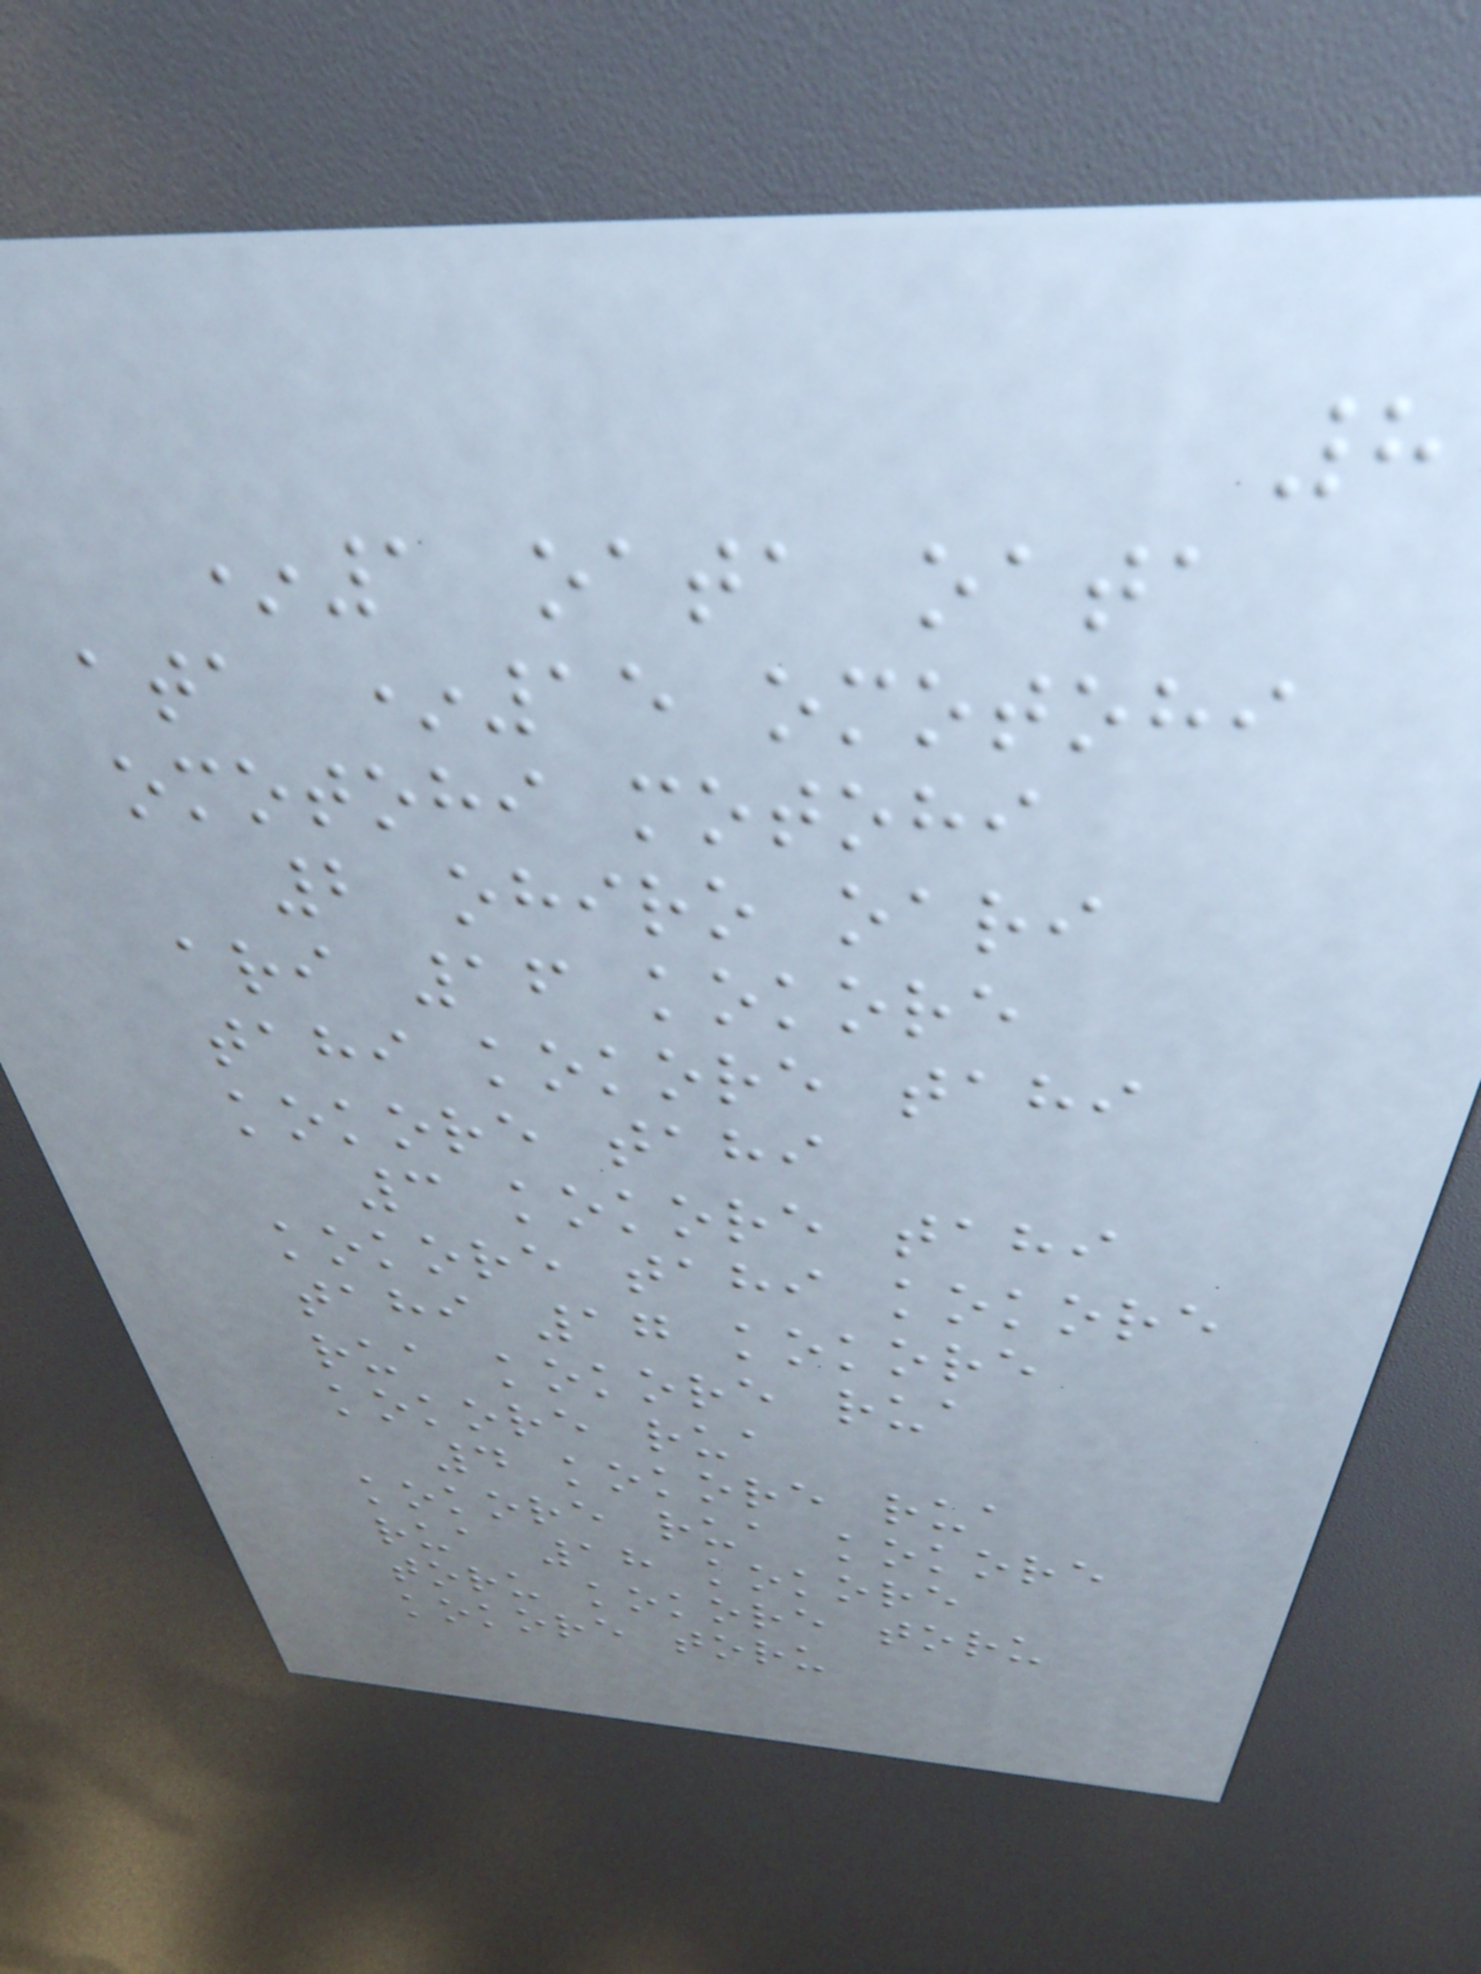8
*1 oata oata
ata *15 omotohi
omotohi motohi
2 ohiro oari
ari 16 kokore
tahi kokore tahi
kokore tahi
3 kokore tahi
kokore tahi kokore
tahi 17 kokore
rua kokore rua
kokore rua
4 kokore rua
kokore rua kokore
rua 18 kokore
toru kokore toru
kokore toru
